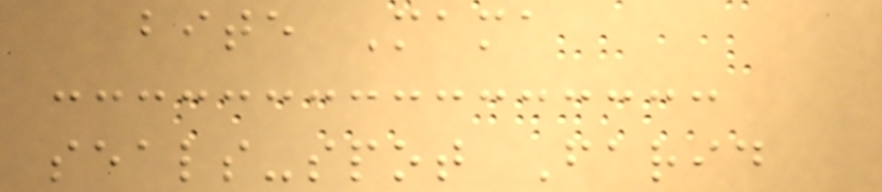bite Mama
seals-spot Farid
